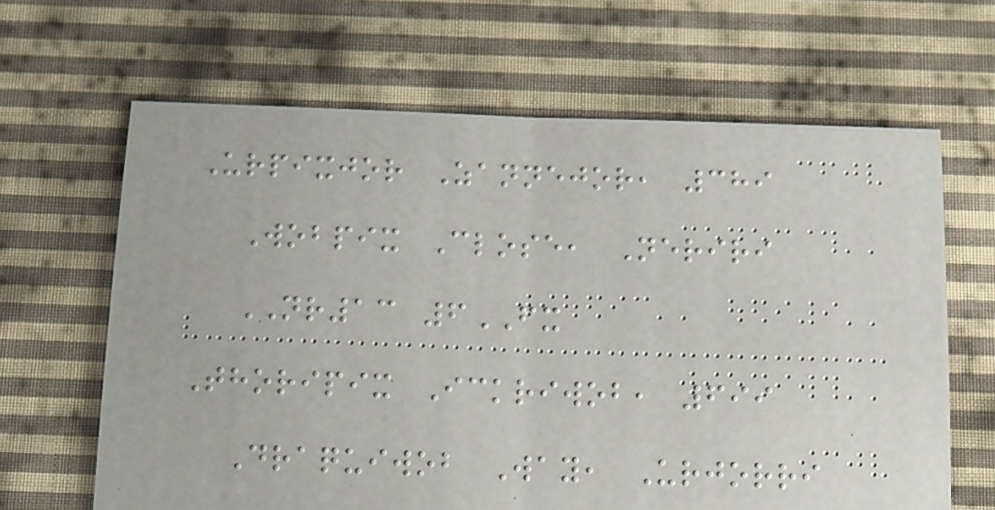Urpixjor Zannejor, 389
Wobpix Close, Neriri
NR13 6FX
Thoripix Ickriwob, 699
Draquiwob Way, Urjorri
